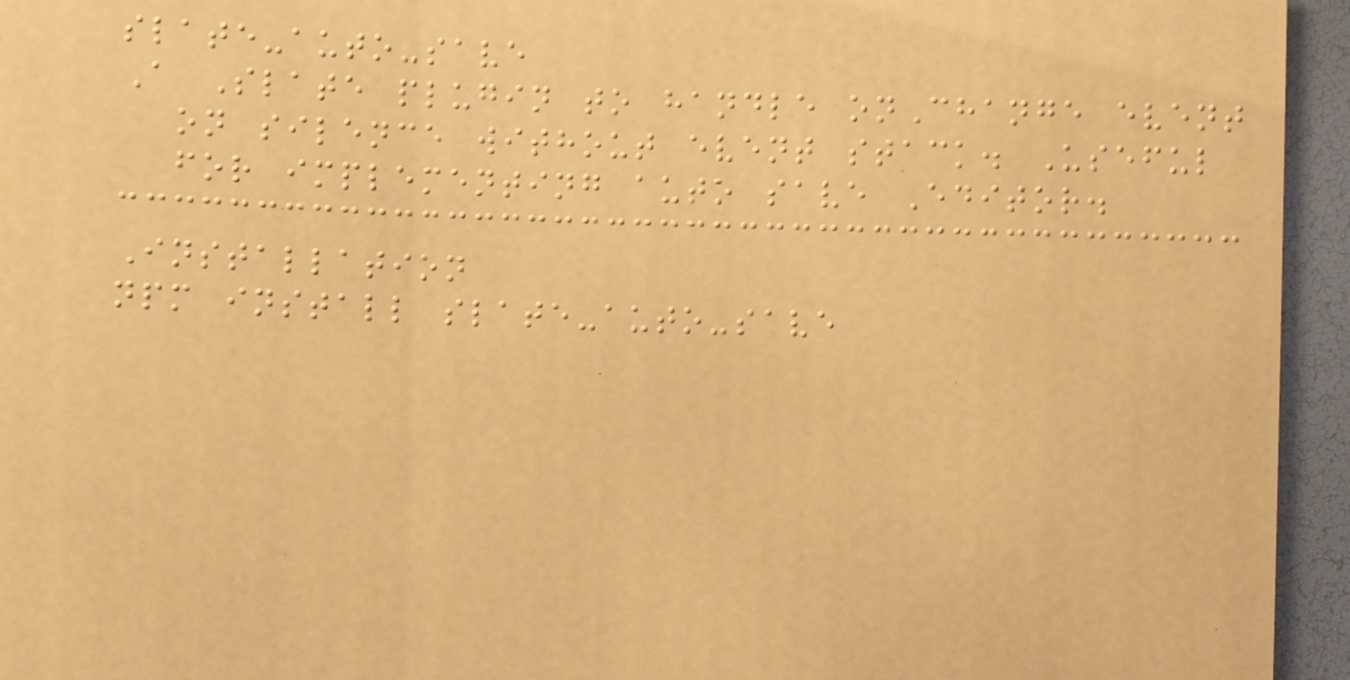slate-auto-save
A Slate plugin to handle onChange event
on silence without event stack. Useful
for implementing auto save Editor.
Installation
npm install slate-auto-save
